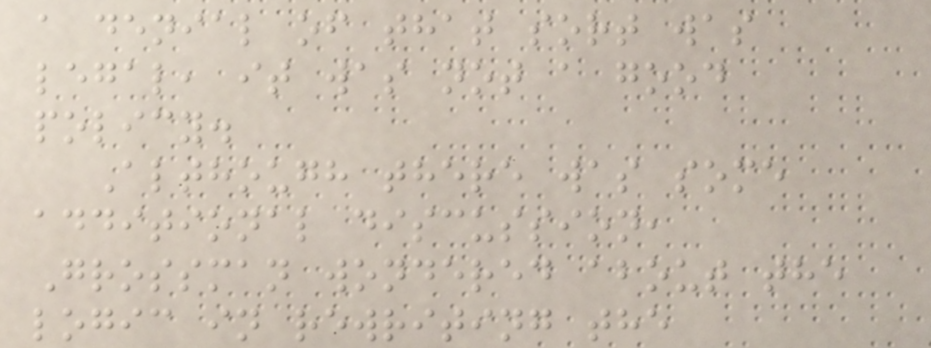a denial of that sort was
legal, it was not a good
policy.
Although there was some
additional discussion,
Grossman wondered about the
logic in rewriting the
